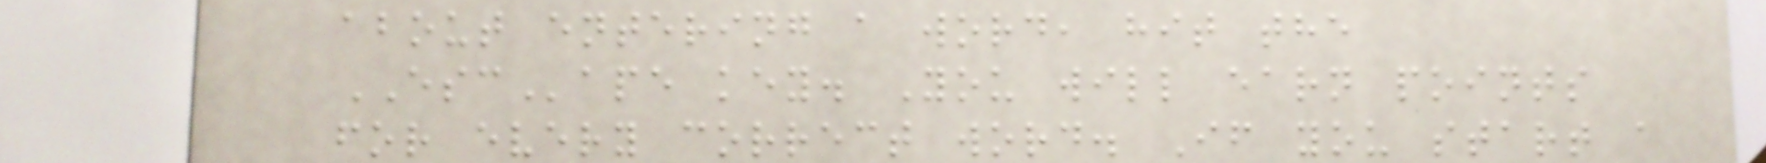about entering a word, hit the
ESCape key. You will earn points
for every correct word. If you start a
